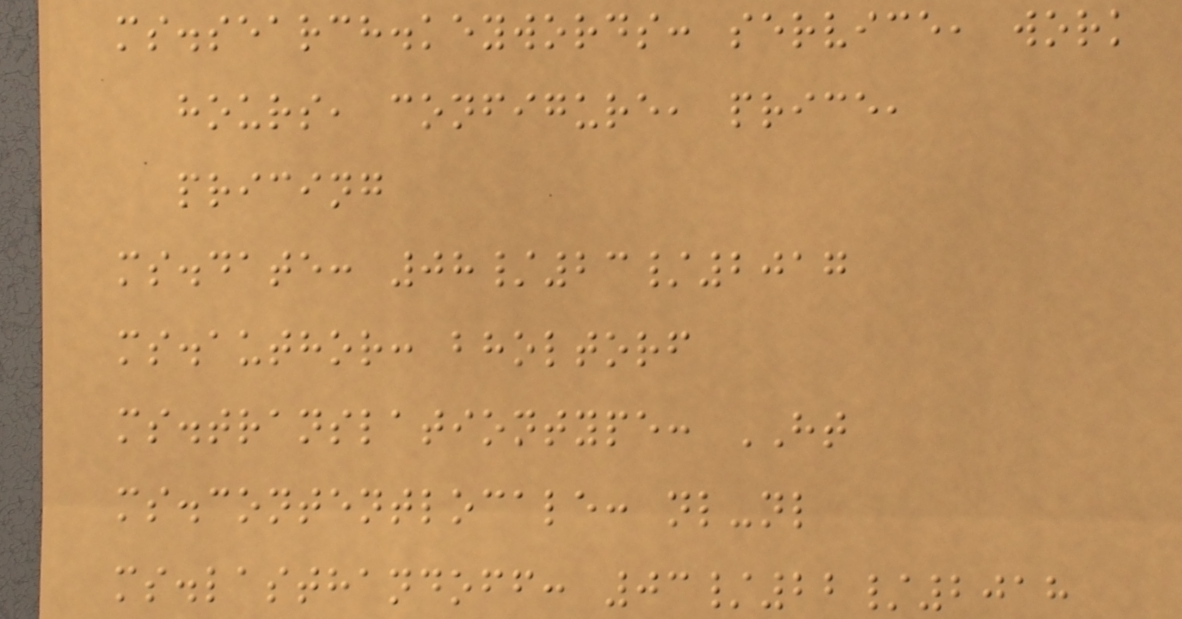ms.search.keywords: service, work
hours, configure, price,
pricing
ms.date: 08/23/2017
ms.author: bholtorf
ms.translationtype: HT
ms.contentlocale: nl-nl
ms.lasthandoff: 03/22/2018
